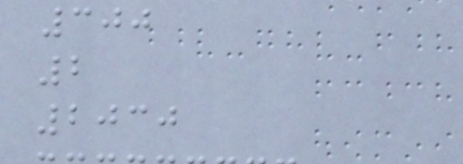300
2
2030
